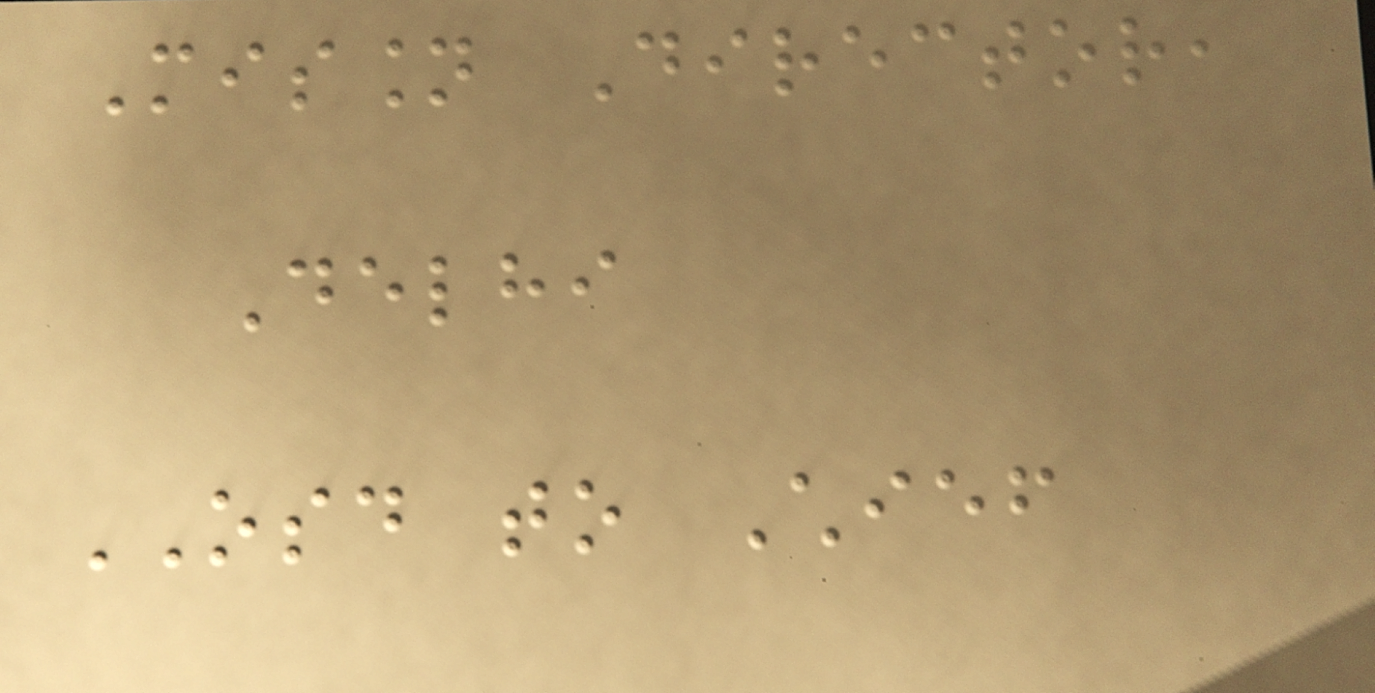Mission Director,
Delhi
OSD to Chief
